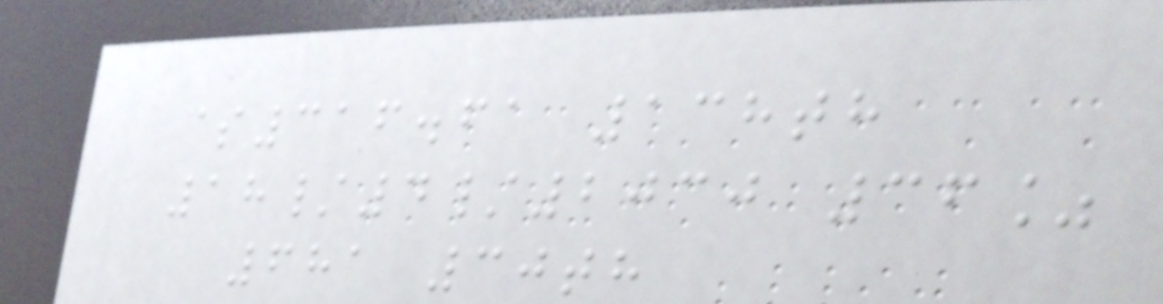$316.61 138th
18/4/2030 36%
681 30th
